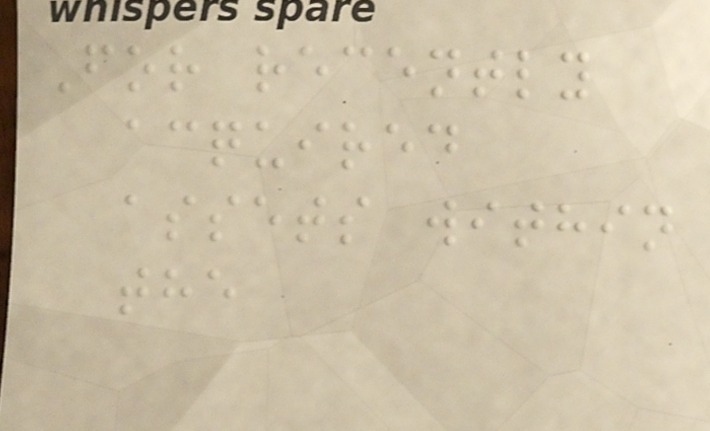For recently
acquired
assets within
the
